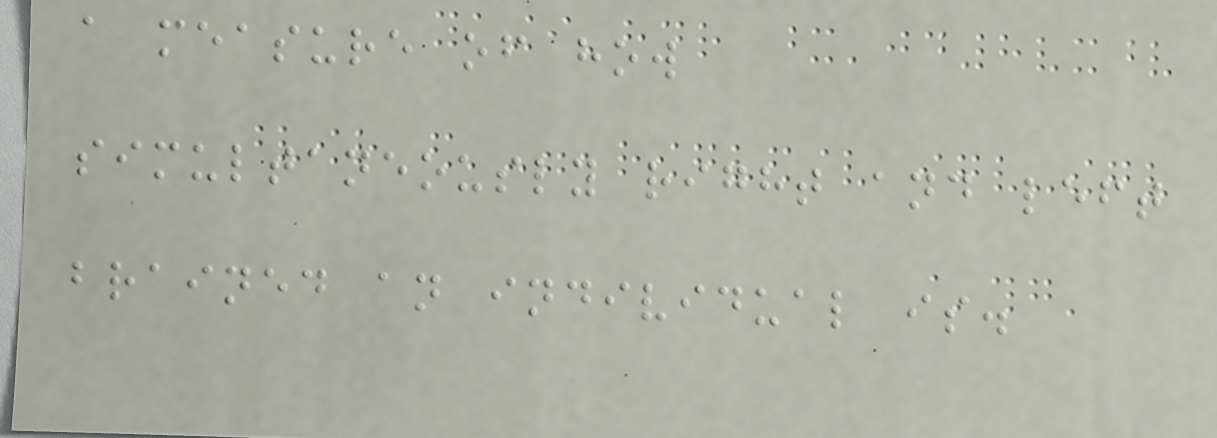a measure of how
simultaneously right and left
brained an individual is.
